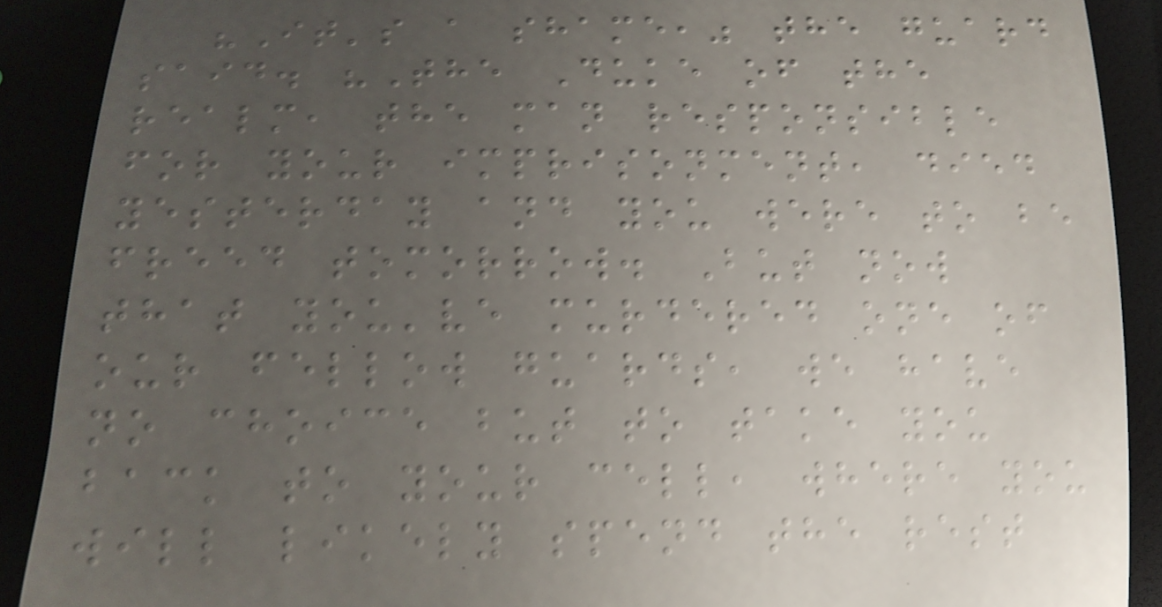"It's a shame," the guard
said. "The Duke of the
realm, the man responsible
for your imprisonment, died
yesterday and you were to be
freed tomorrow. But now
that you've murdered one of
our fellow guards, we have
no choice but to take you
back to your cell, where you
will likely spend the rest
